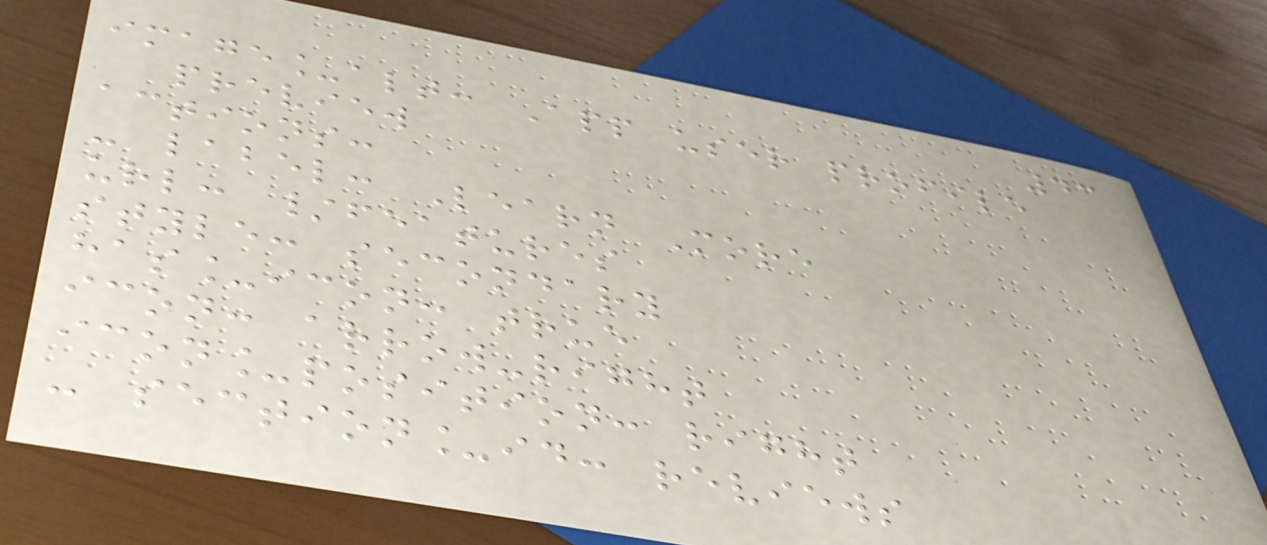43
image_alt: App user profile
preview
actions:
- label: Learn More
url: /features
style: secondary
has_icon: true
icon: arrow-right
icon_position: right
- section_id: reviews
